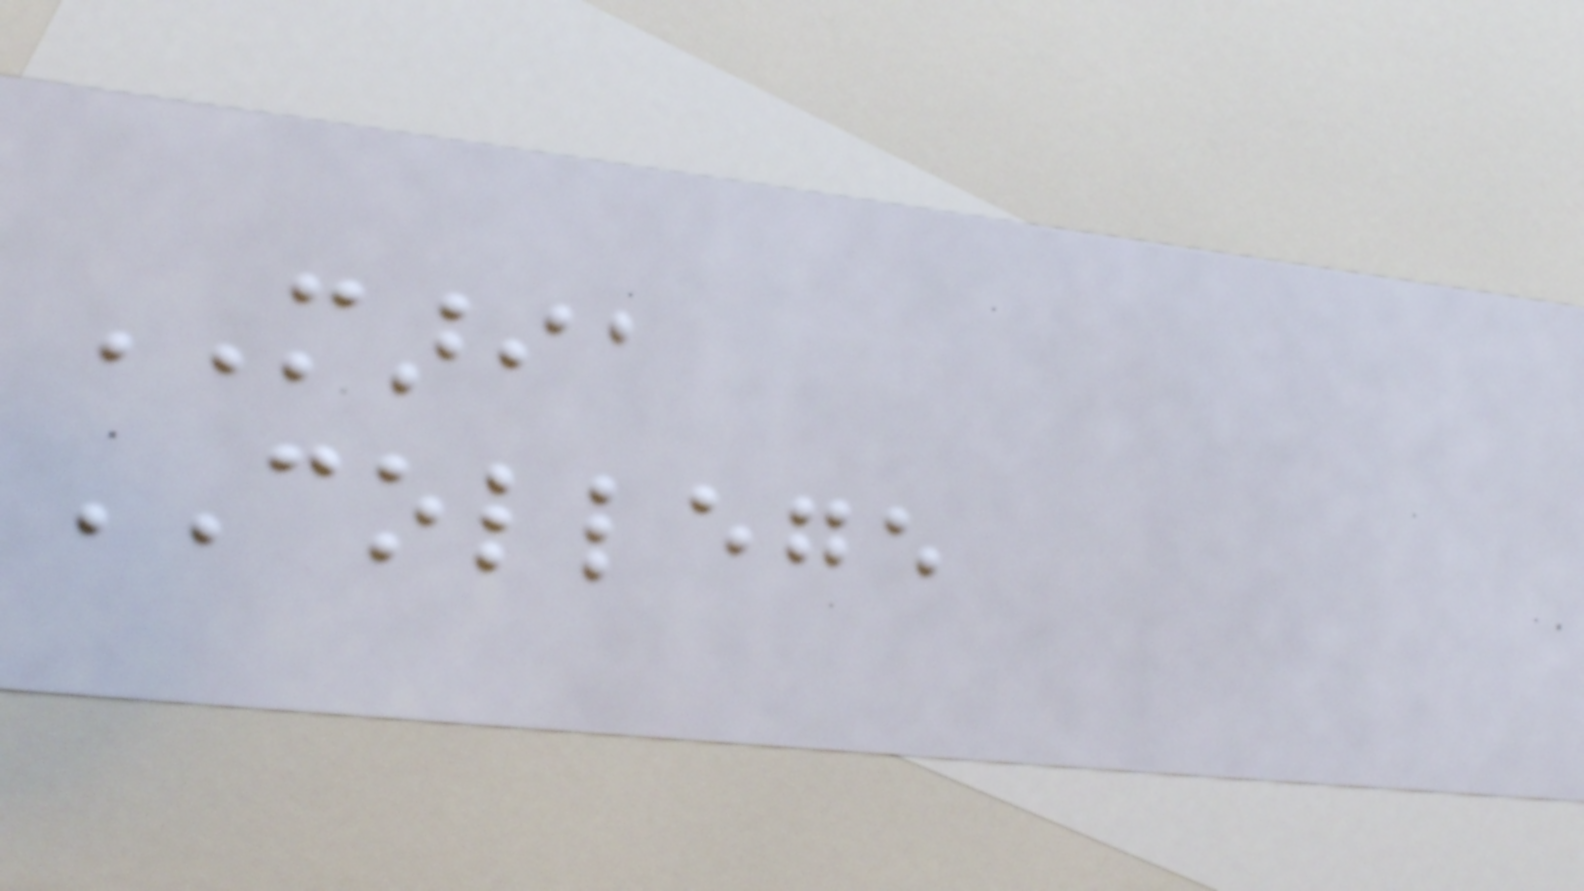MARIA
COLLEGE
